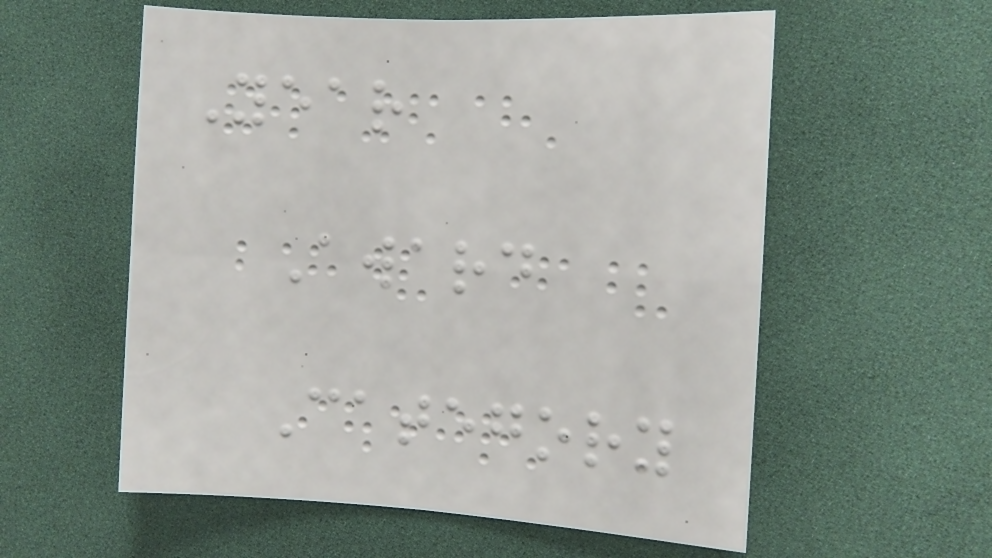Year
Award
Category
